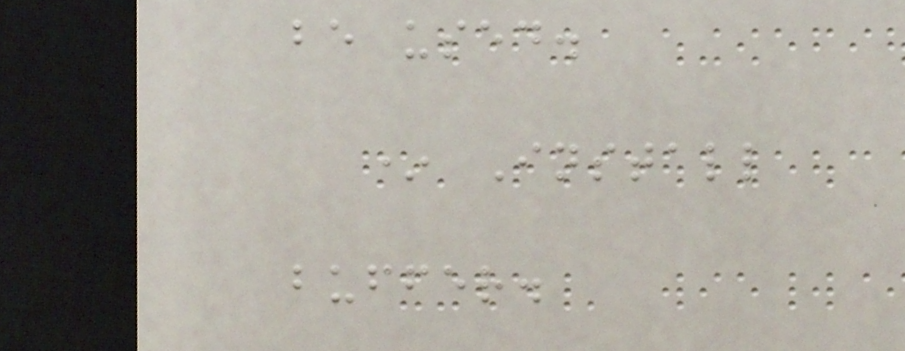be used.
* Install
buffer.
